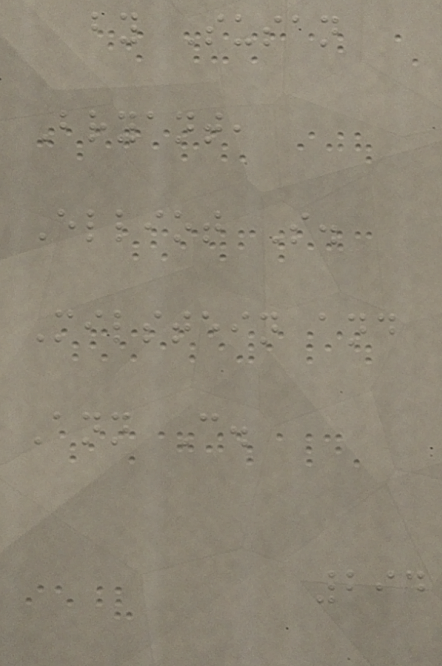by Susan
Bryant,
Elliot S.
Milstein and
Ann C.
294
